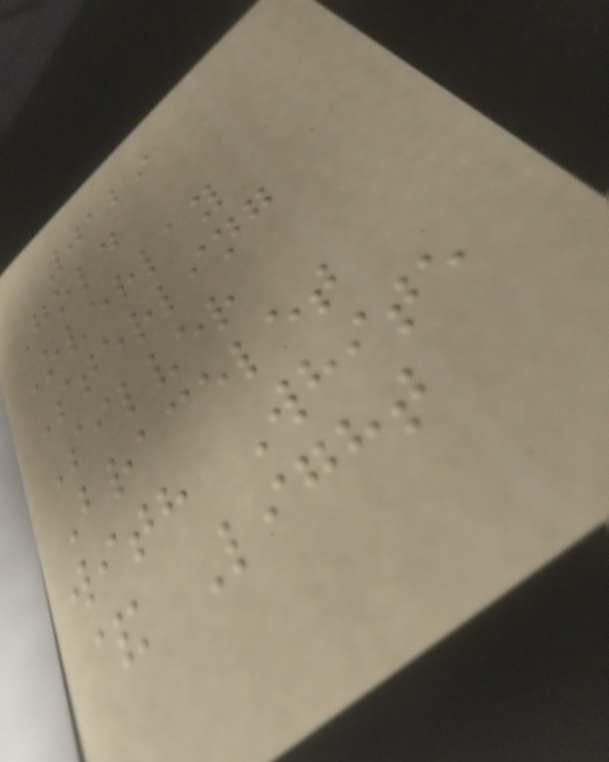0129
Gold
Overlay
Sterling
Silver
Bracelet
with White
& Light
